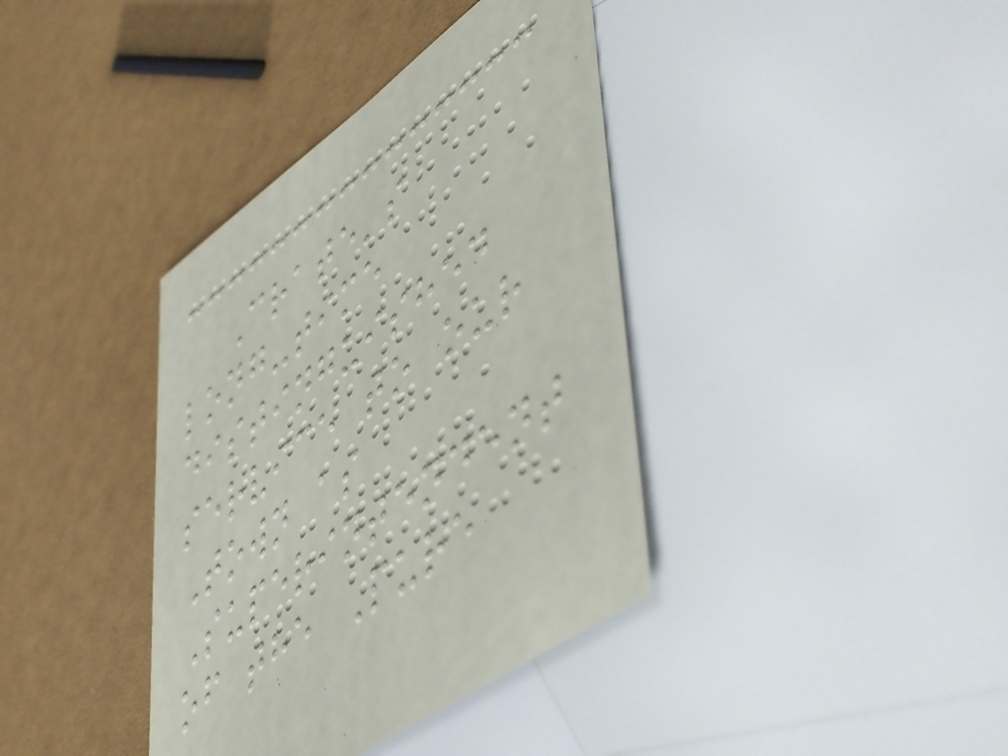Crate's
long-time
distinguished
service to our
Town as
Superintendent
of the Pure
